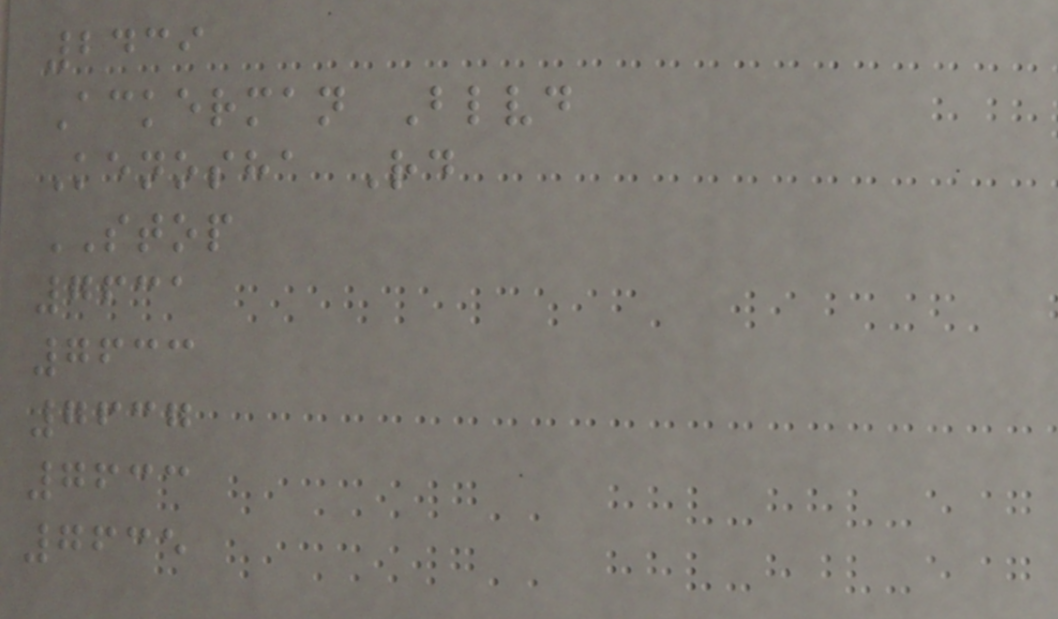2439
Ackerman Blvd
Kenosha Rd
STOP
7631
7633
7637
7633
7635
